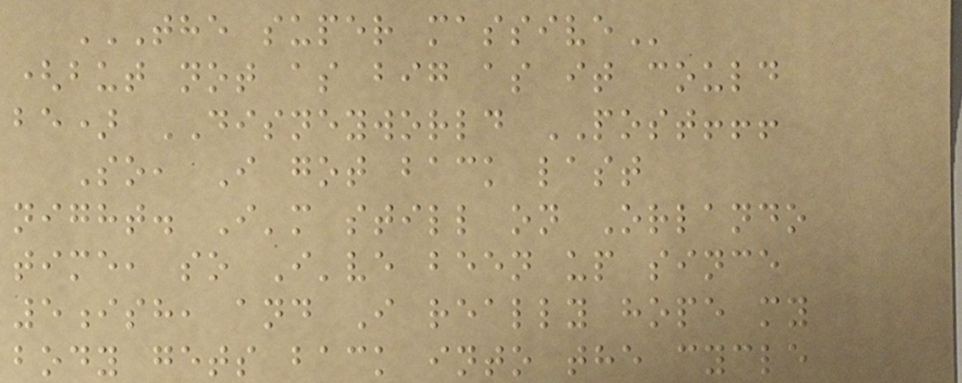THE SUPER MASSIVE
(but not as big as it could
be) DISNEYWORLD POST!!!
So, I got back last
night. I'm still on Orlando
time, so I've been up since
5ish, and I really hope my
body gets back into the cycle
